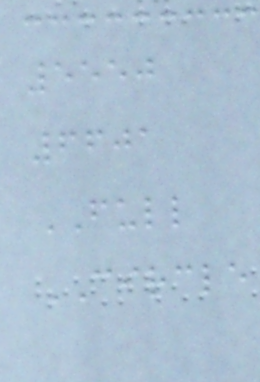5550
6601
FULL
CIRCLE
